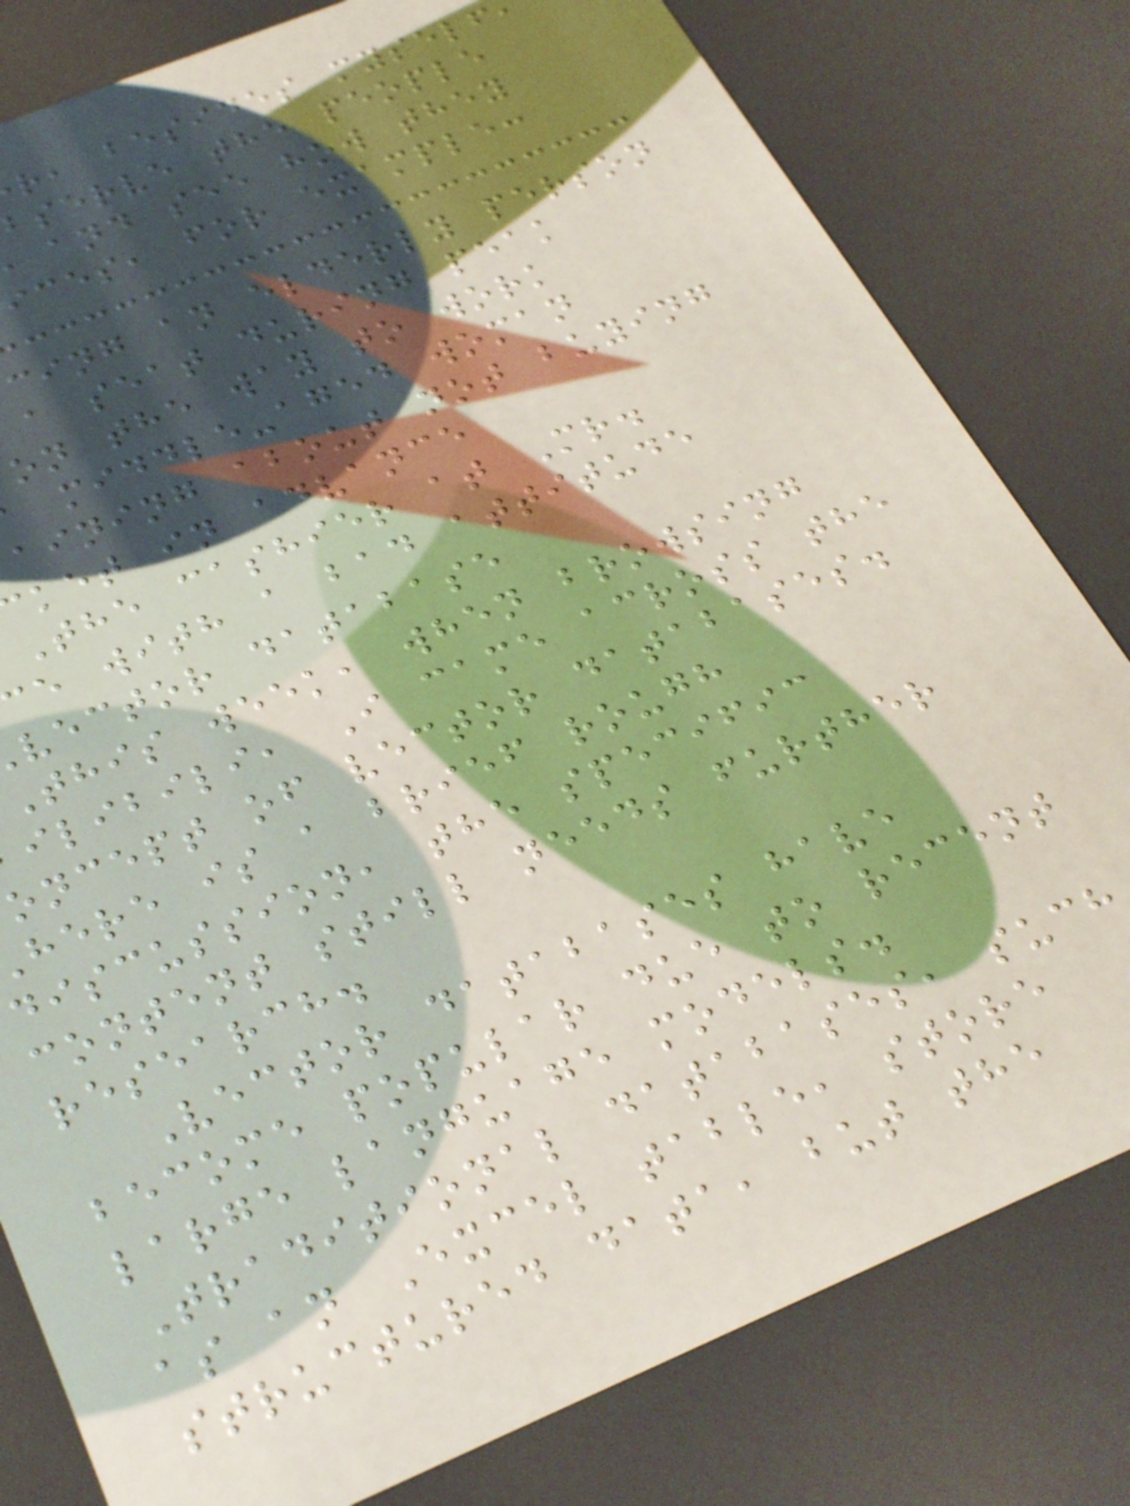r, besides myself
bserve the people
and see how they
ices, for example:
cing an elderly person
a seat during peak
on the way to work
middle-aged woman
aining about not buying
ket in advance
The cashier at Mr.
e with a bad attitude
vector database
This week, when browsing
ilibili, I came across the
oncept of vector databases.
here is a brief rough
discussion, the specific
content still needs further
research.
Vector databases have
become popular due to recent
large language models.
Traditional databases, such
as an Excel table, store
structured data, but the
